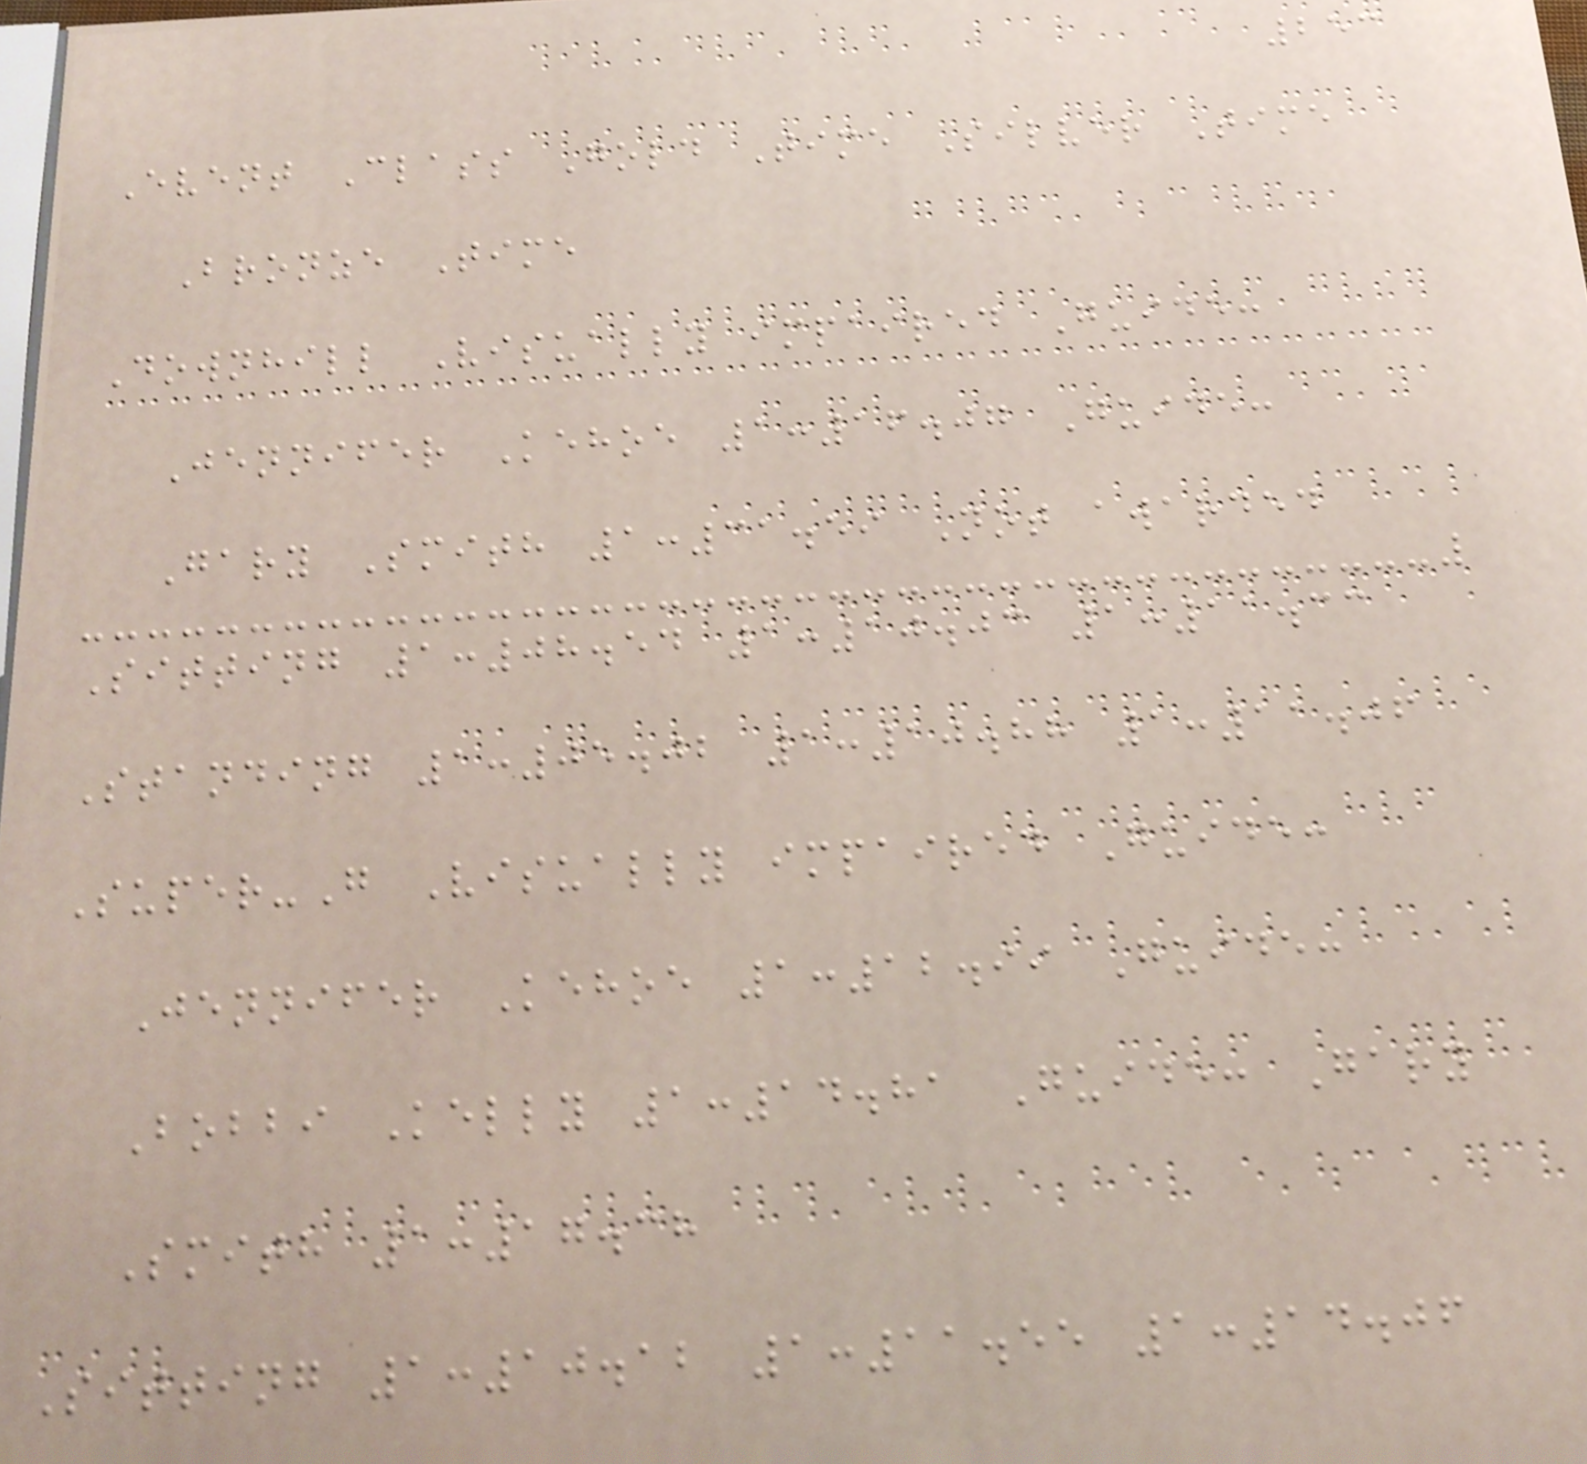253
Event Class Gold Time Silver Time
Bronze Time
Downhill Visually impaired Guide:
Jennifer Kehoe 1:16.07 Guide:
Gary Smith 1:31.59 Not awarded
Sitting 1:08.54 1:10.03 1:11.33
Standing 1:05.02 1:10.88 1:11.06
Super-G Visually impaired Guide:
Jennifer Kehoe 1:12.99 Guide:
Bobbi Kelly 1:14.81 Guide: Gary
Smith 1:17.38
Sitting 1:10.12 1:11.55 1:14.06
